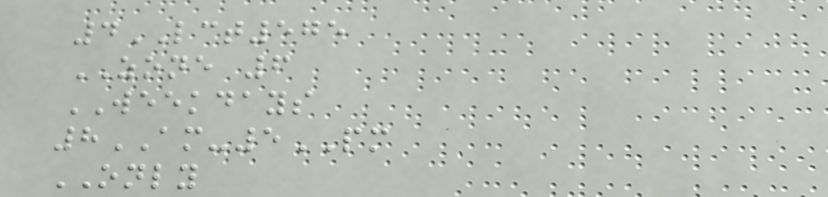4LCT575
ZONE 6
WEEKDAYS
8AM-5PM
ONLY
